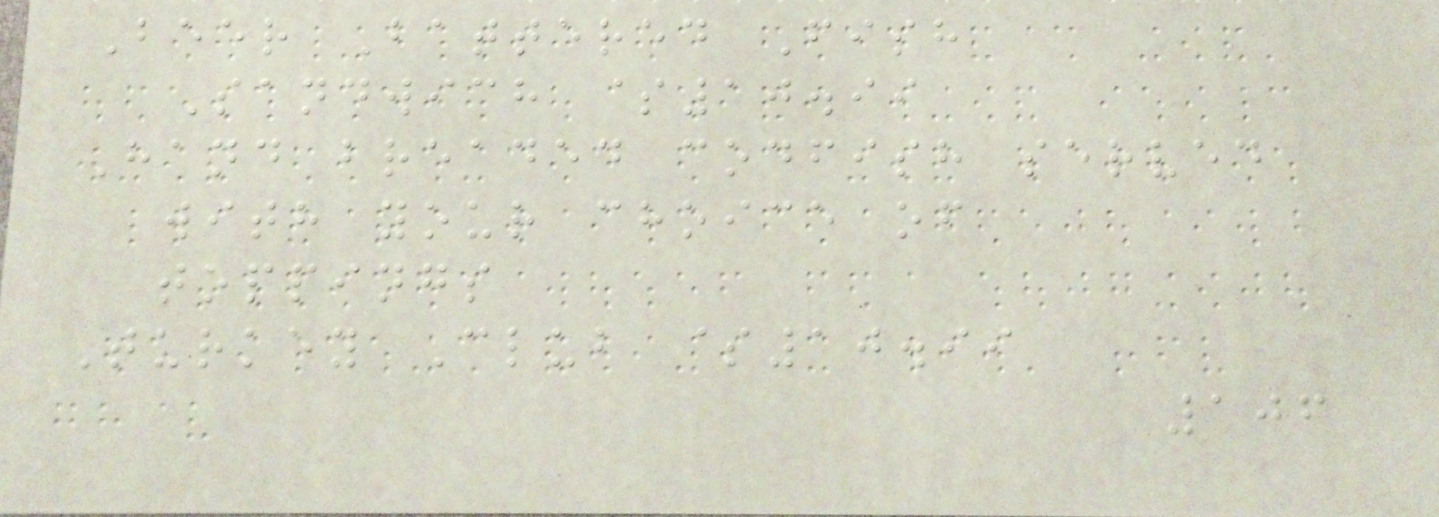Beer Battered Fish
Sandwich $10.99
Hand breaded codfish served
with your choice of
toppings
Turkey Club $10.99
106
